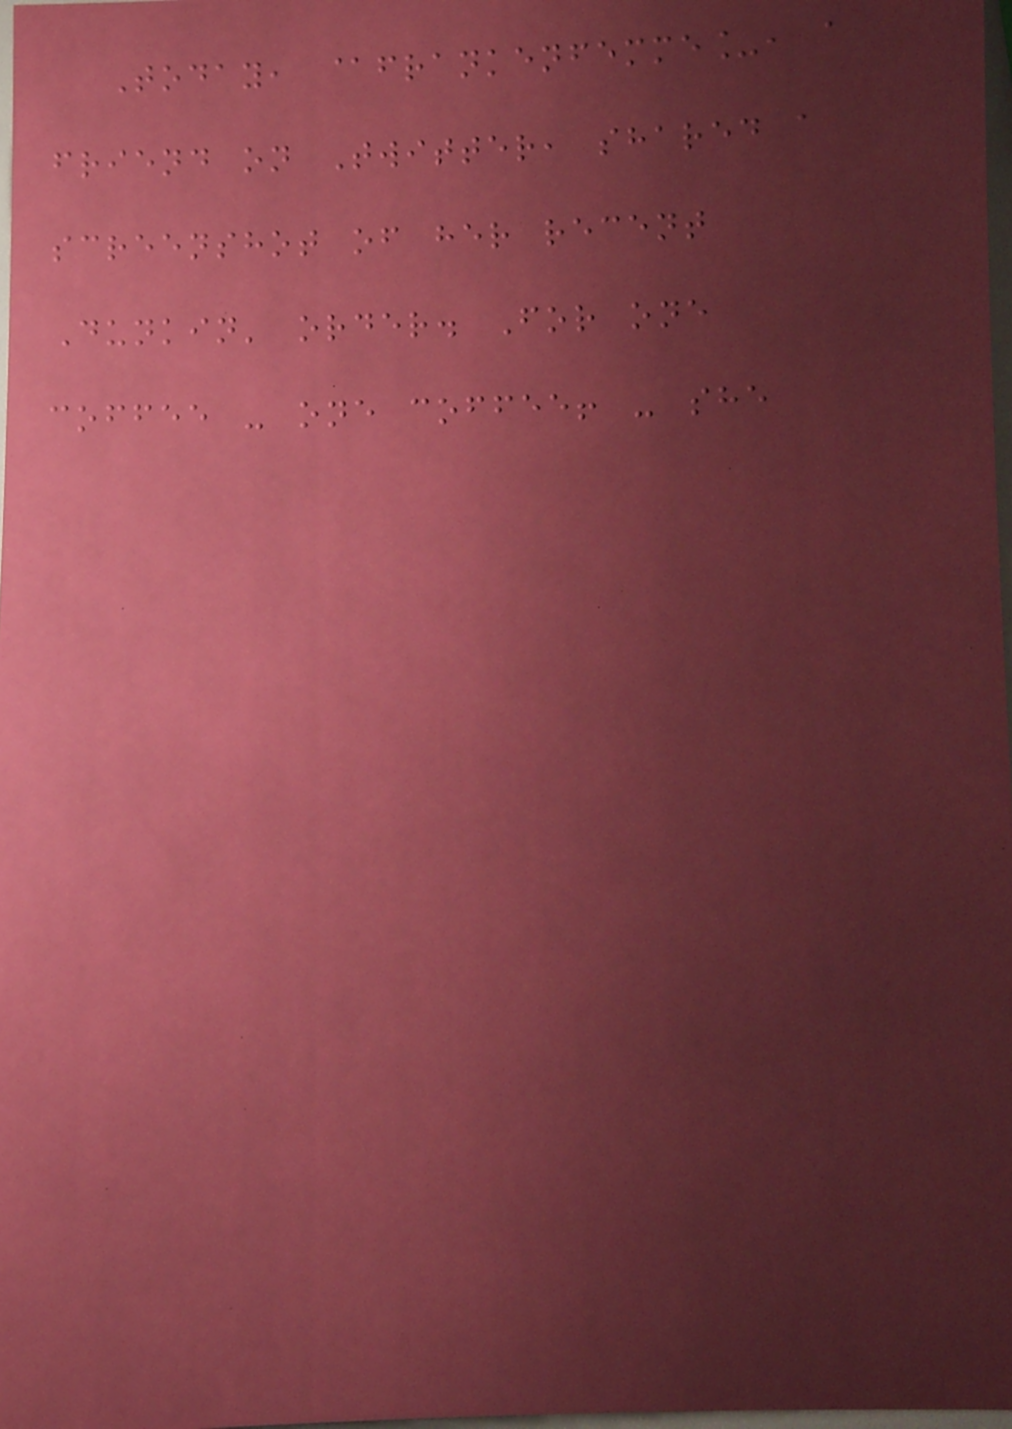Today, @frankenfemme_, a
friend on Twitter, shared a
screenshot of her recent
Dunkin' order. For one
coffee - one coffee! - she
